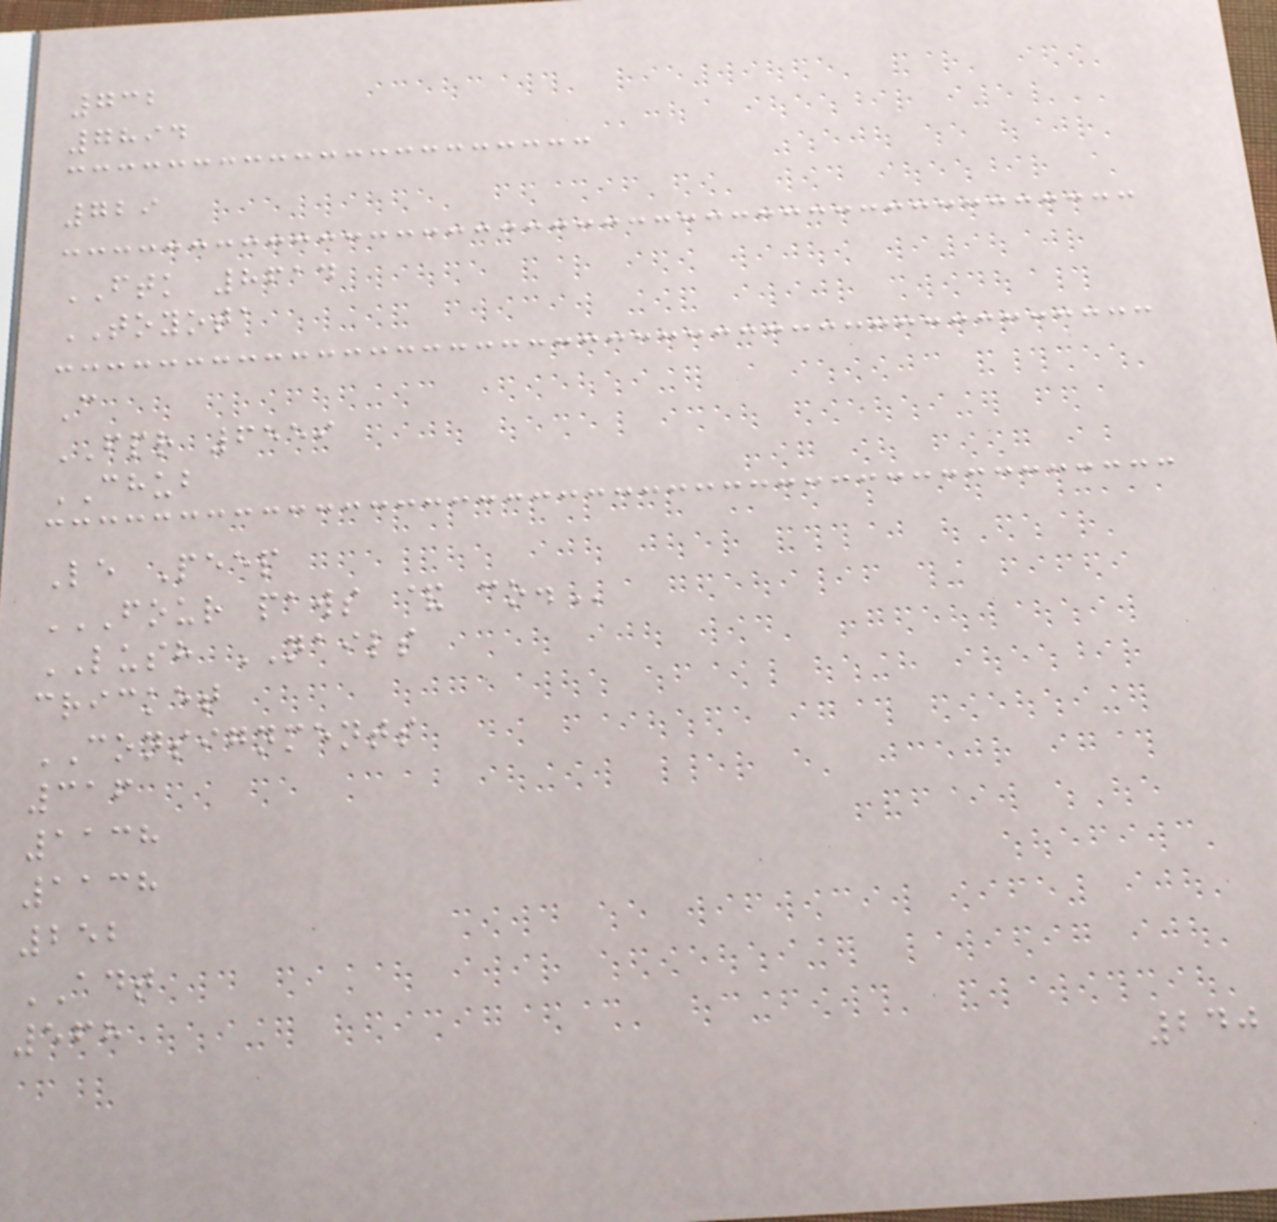732
7894
729
FTK 8614
TOYOTA
C
FPR 6559
CHUB
Le Peep
FOUR PAWS & CO.
LUSH NAILS
cricket
CONSIGNMENTS
316
1138
1138
252
ADT
568
240
